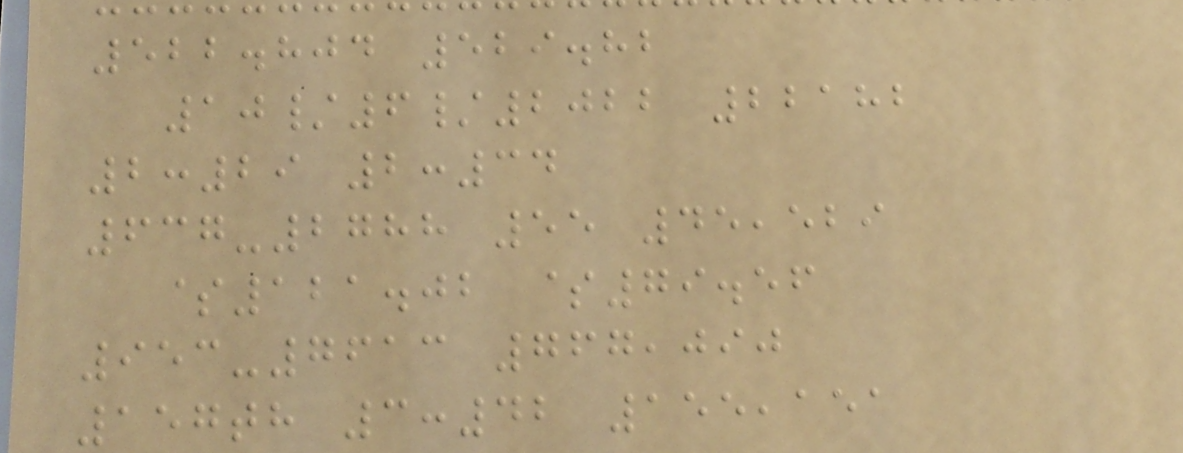522.804 529.82
10/6/2022 22182
2:29 2:34
637-2788 55 45,529
$121.02 $79.56
953-7613 767,090
157th 3:42 155,151
